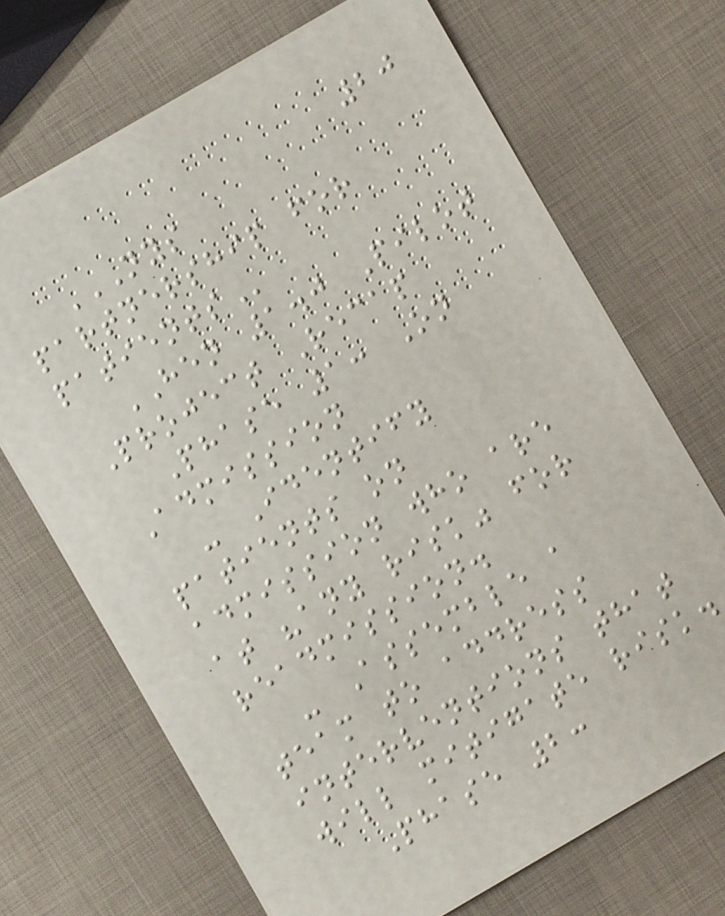20
NYS
PARTNERSHIP FOR
PATIENTS
HEN 1.0 Pilot
Project Recap
Phase 1: On
Admission
- Identify
patients on
admission who are
at "any risk" for
readmission.
- Assemble a
team to address
interventions that
will mitigate risk.
Phase 2:
